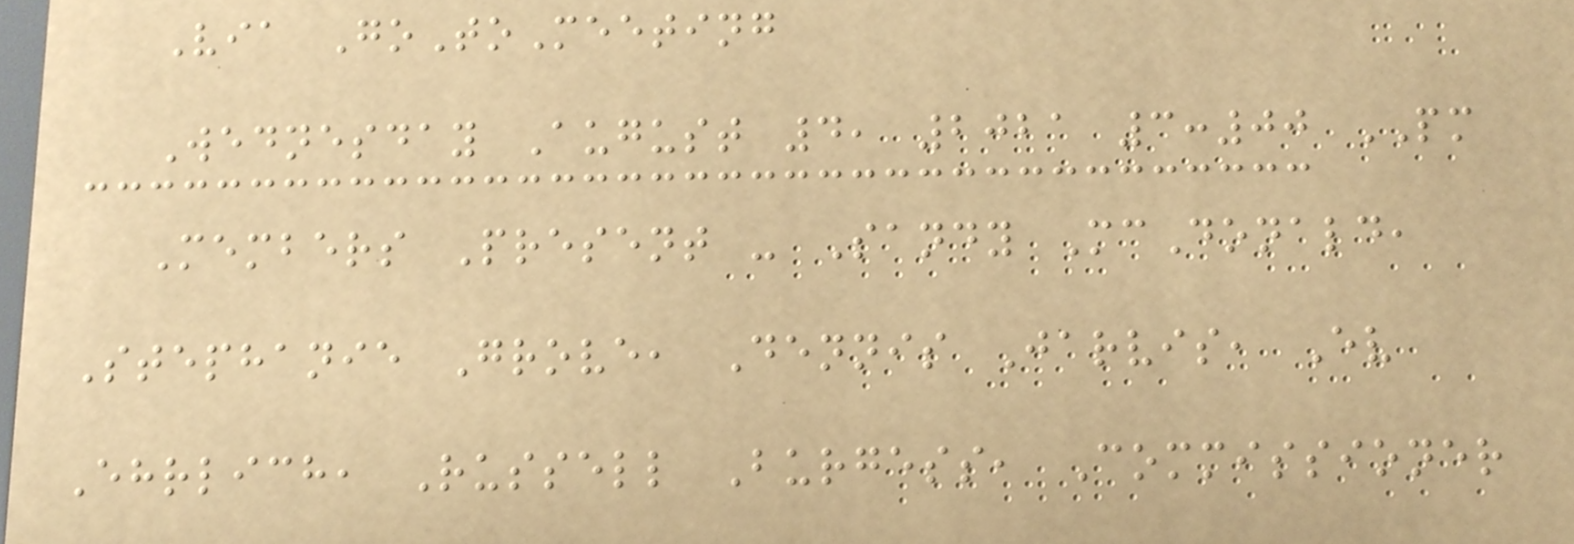Via GoToMeeting
Wednesday August 4, 2021 3:00 PM
Members Present - Sandy McDonald,
Stephanie Grove, Dennis Jarvis, Ev
Ehrlich, Russell Burgess, Commissioner
